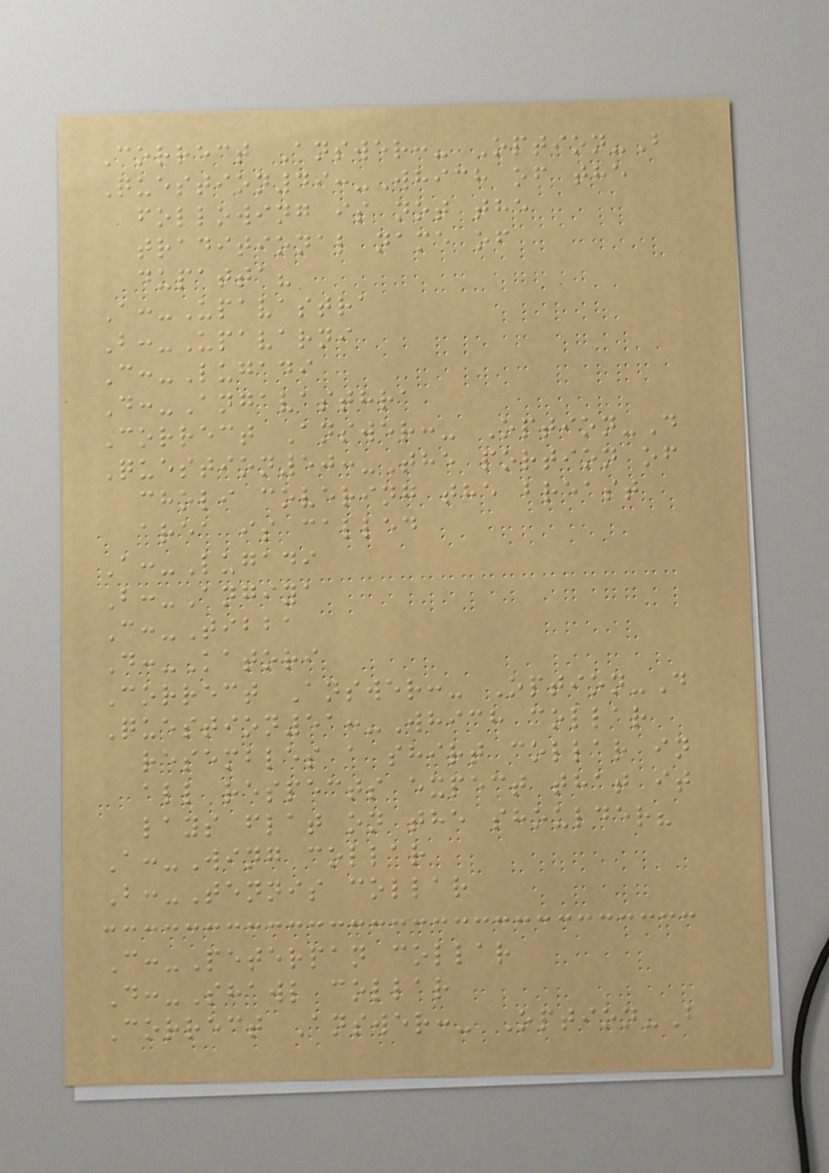Correct Answer:- Option-B
Question49:-Which of the
following is not the
traditional name of
dupatta?
A:-Upavastra
B:-Upavarni
C:-Lugadi
D:-Angavasthra
Correct Answer:- Option-D
Question50:-The portion of
choli covering the breast
area is called
A:-Lugadi
B:-Angiya
C:-Tibba
D:-Katori
Correct Answer:- Option-D
Question51:-Which collar
resembles a shirt collar in
all respects expect that it
lays flat on the shoulder?
A:-Wing collar
B:-Tennis collar
C:-Peterpan collar
D:-Shawl collar
Correct Answer:- Option-B
